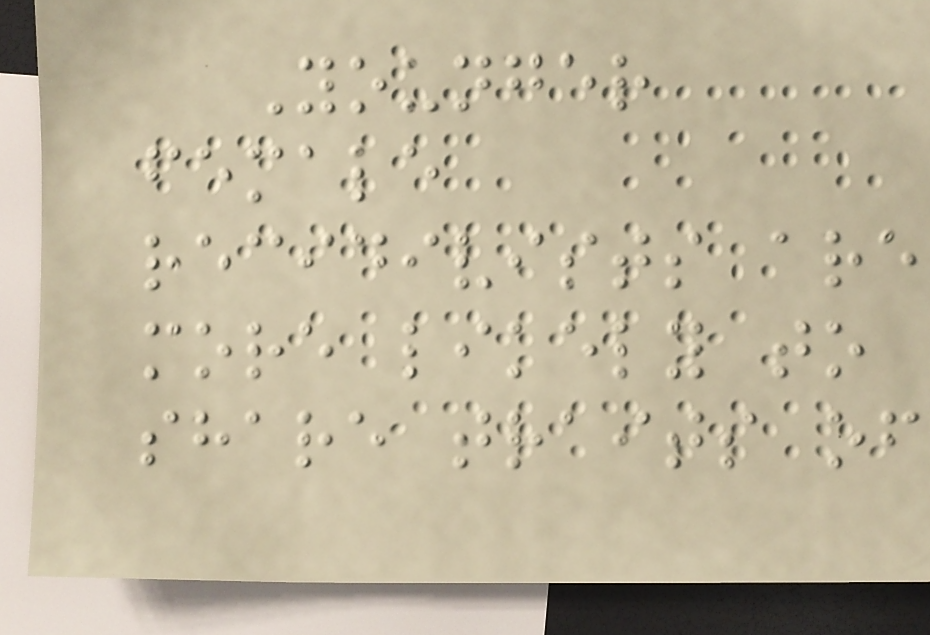Younger
female
recidivists are
more likely to
share traits of
